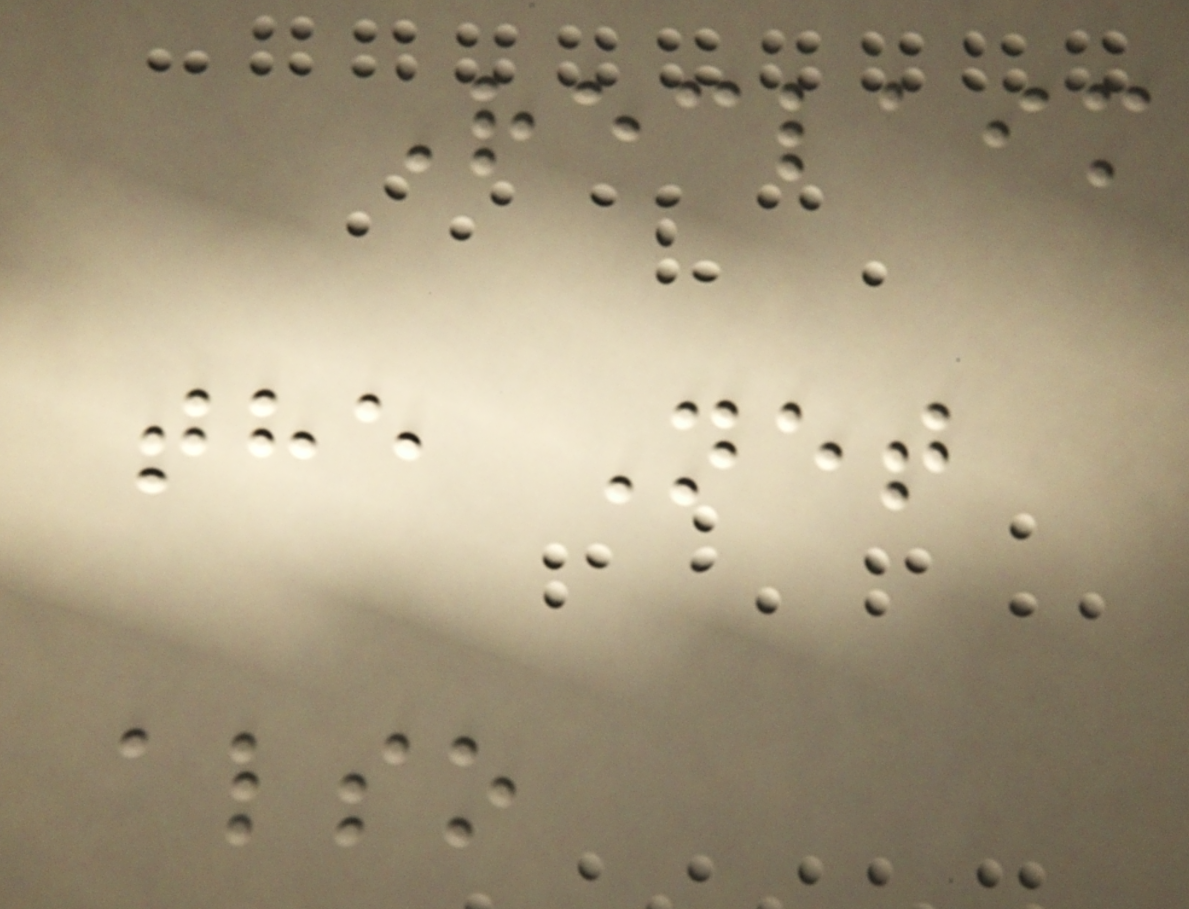Reclaim
the Net
also
